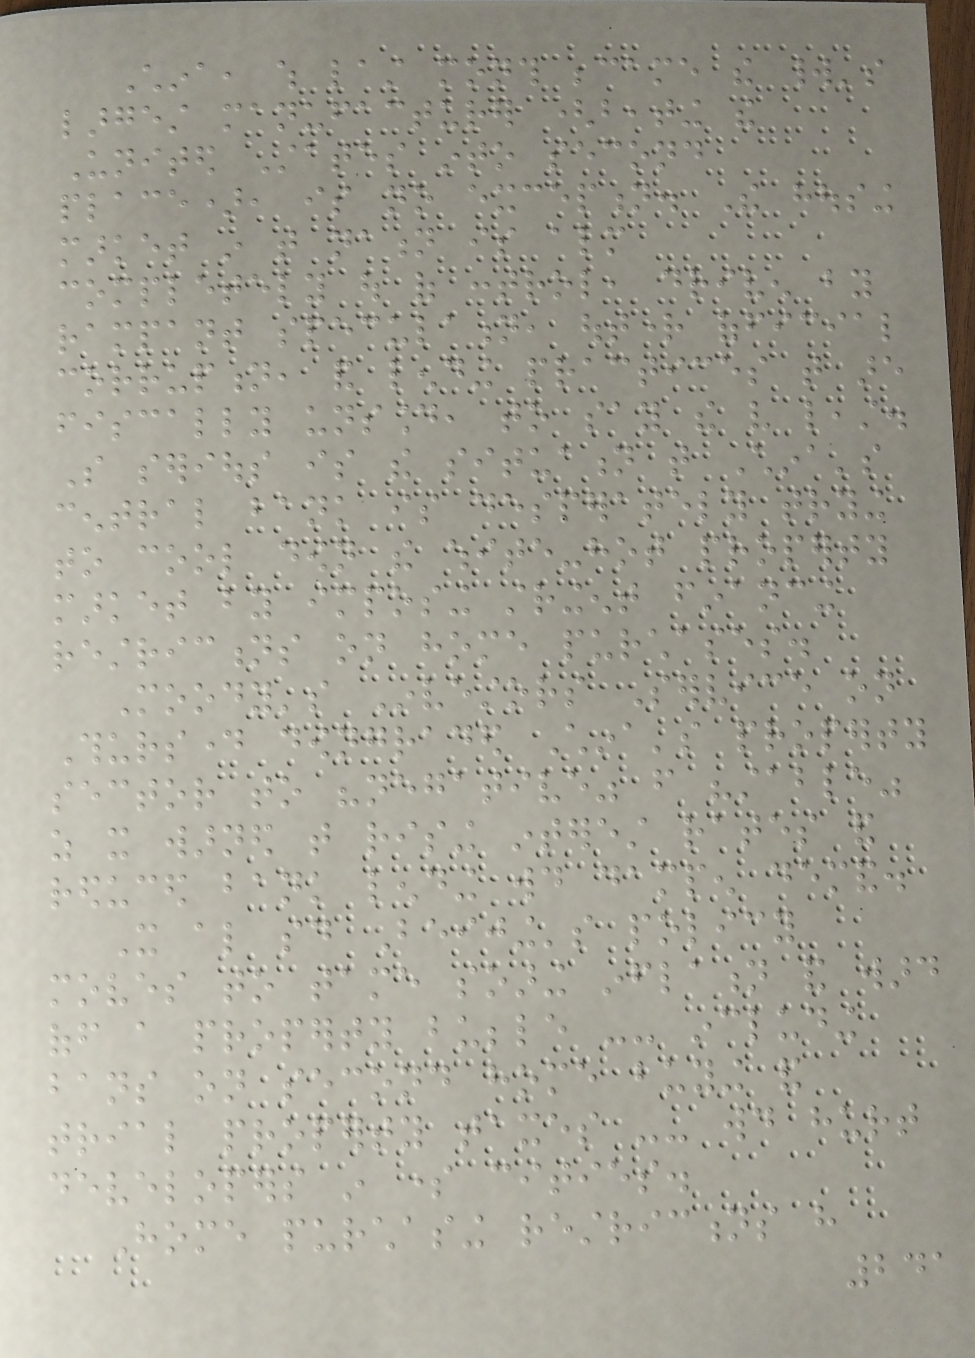China, which last month became the world's
largest manufacturer (beating the
United States into second
place), is no exception. The housing
market in that nation is almost
completely out of control, driven by
rampant speculation, outright official
corruption, and lending practices that are
fiscally unsound, to say the very least.
So serious is the situation that China's
central bank is desperately trying
to cool down the white-hot property
market by imposing stringent financing
restrictions on home purchases.
Moody's Investors Service on
Thursday downgraded China's property
sector to "negative" from "stable"
as it warned that rising interest rates and
reduced bank lending would dampen demand.
It also said Beijing's policy
moves to tame soaring inflation and ward
off a property bubble -- including
bans on second home buying and
trial property taxes -- would hurt
developers in some cities.
Home purchasing restrictions have
241
